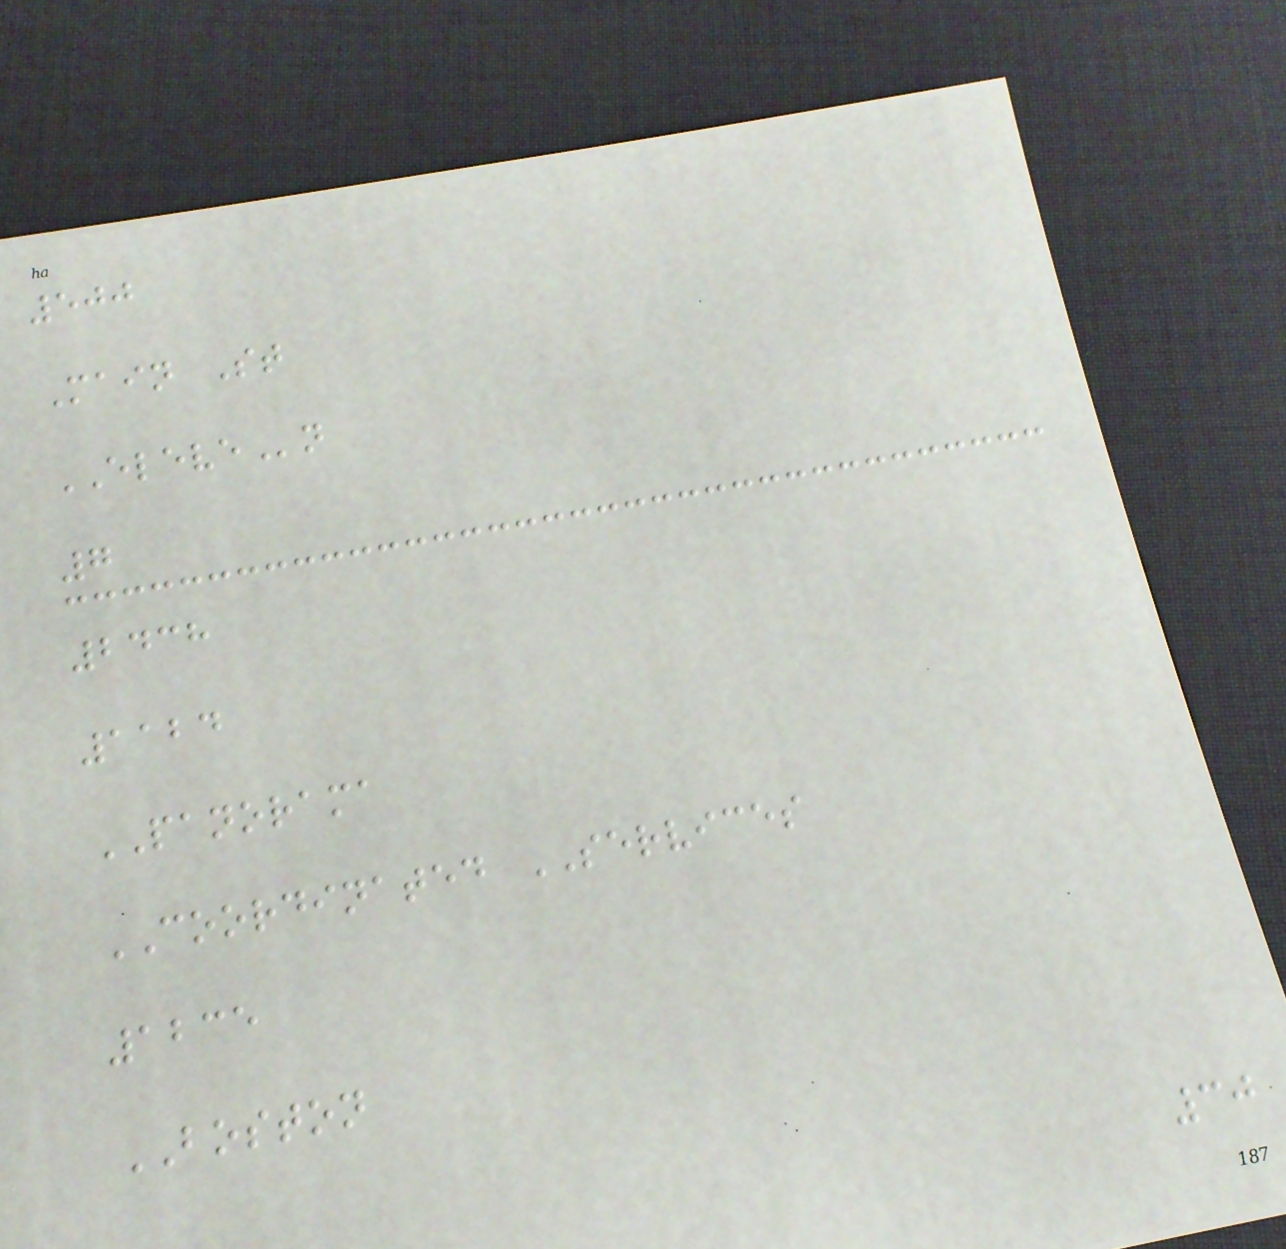500
Main St
ELEVEn
7
2438
1124
PANORAMA
COORDINATED SERVICES
1235
BOSTON
30
